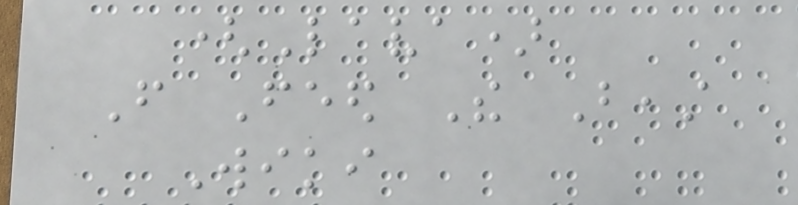(Lava)
From Feed The Beast
Wiki
